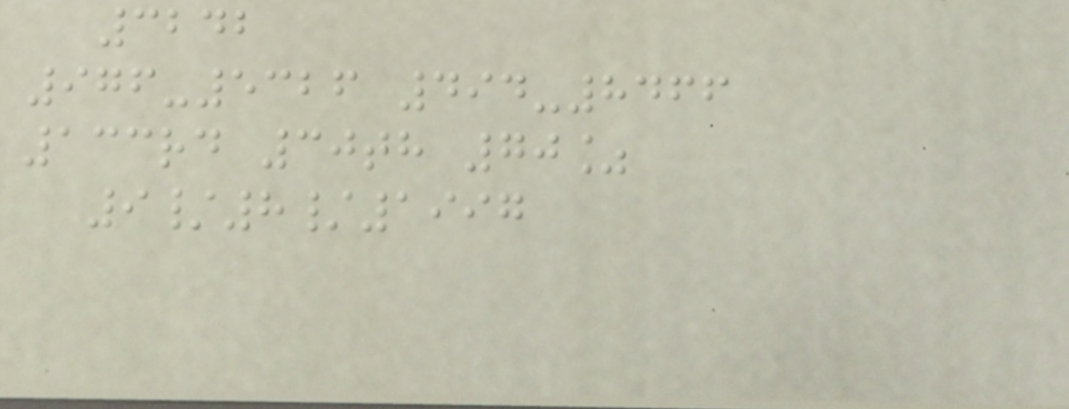3242
976-5326 494-8466
133rd 30th 70%
9/8/1997
